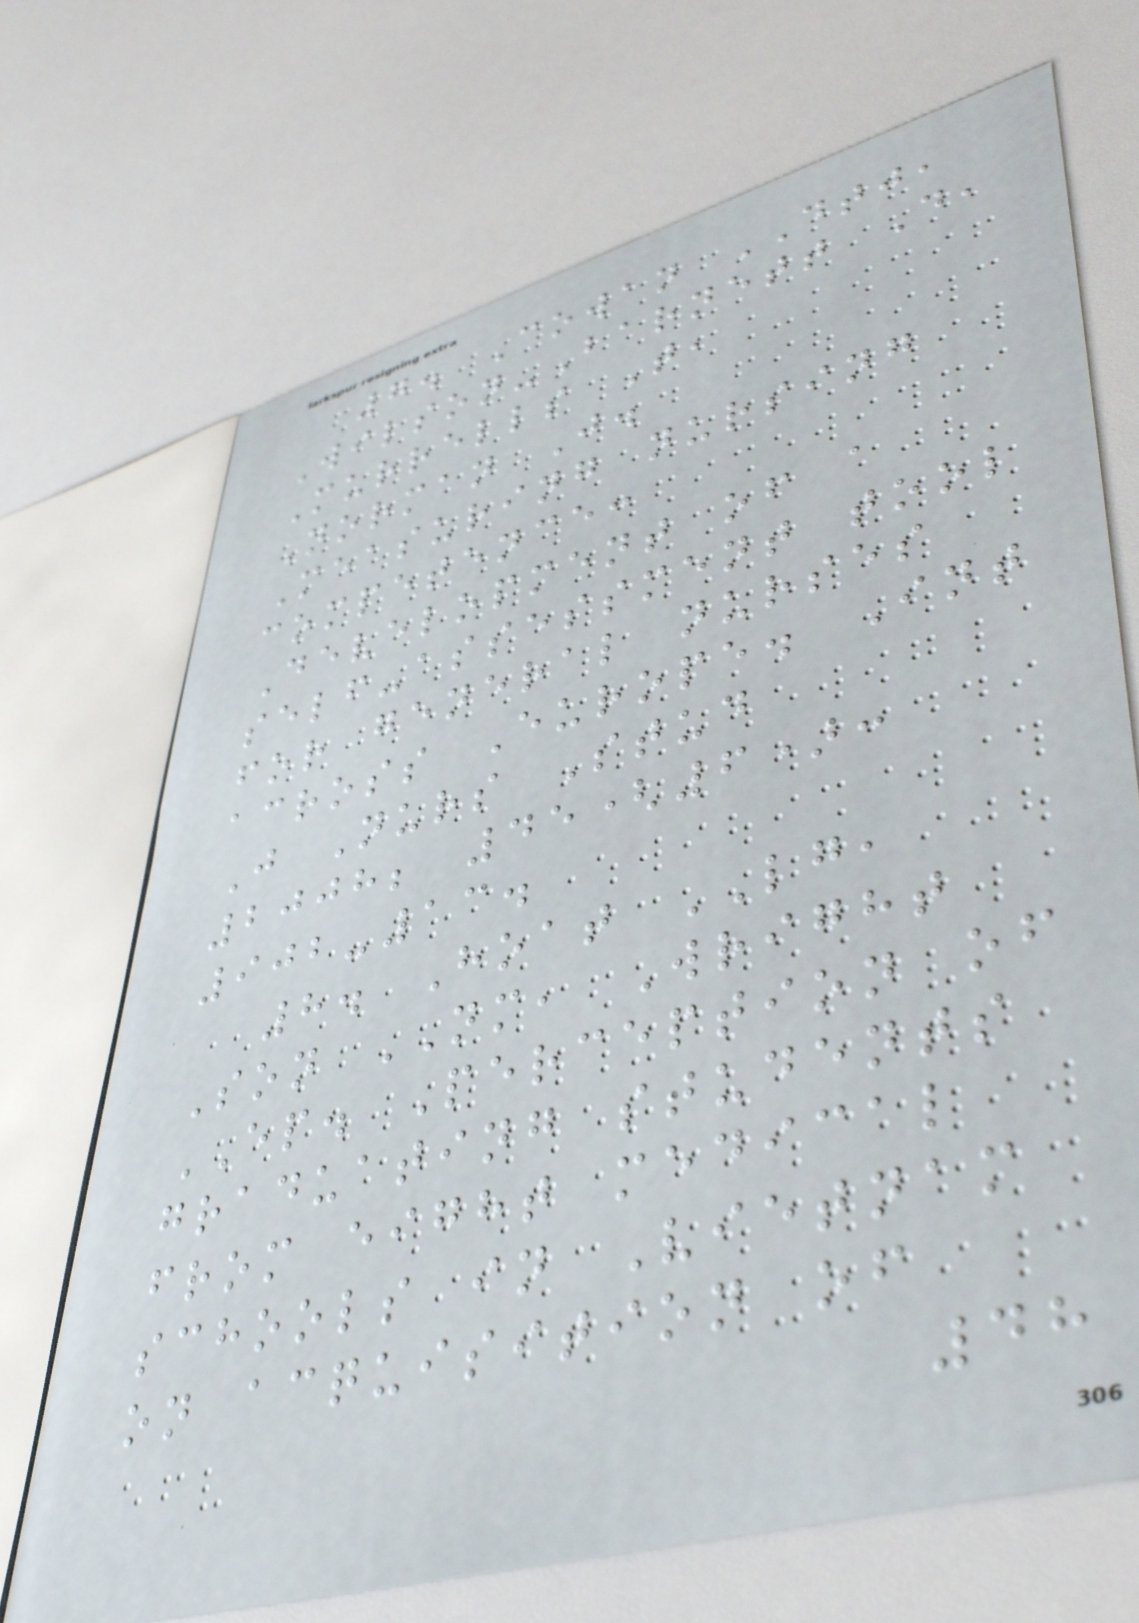7. Cowan DTJ,
Wilson-Barnett D,
Murrells T,
Norman J.
Measuring nursing
competence:
Development of a
self-assessment tool
for general nurses
across Europe. Int
J Nurs Stud
2008; 45(6):
902-13.
8. Hoat LG,
Son NM, Wright
EP. Perception of
graduating students
from eight medical
schools in Vietnam
on acquisition of
48
